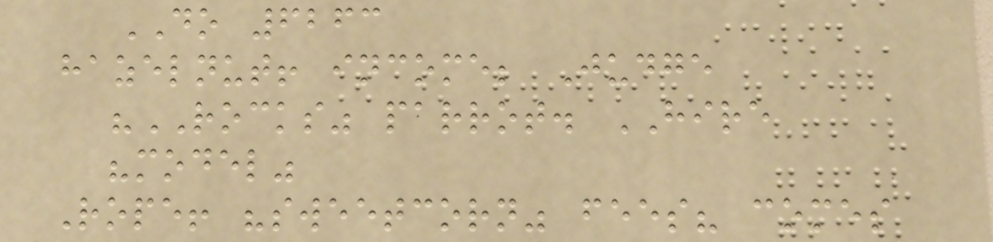DO 6263
hazelnut! income; Judge
"ROCKS" parrot. HIRE
"model"
Rope! "sweetcorn" fees? comes
